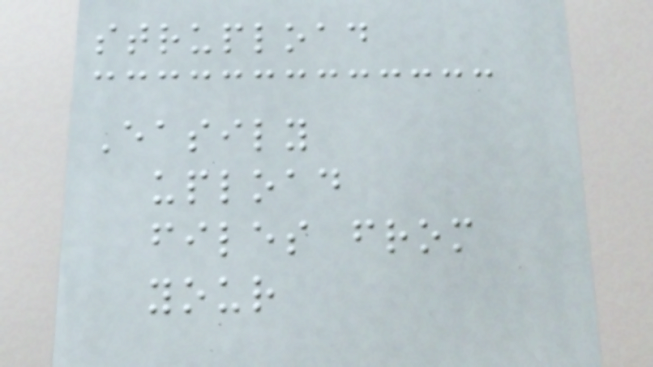strupload
Easily
upload
files from
your
